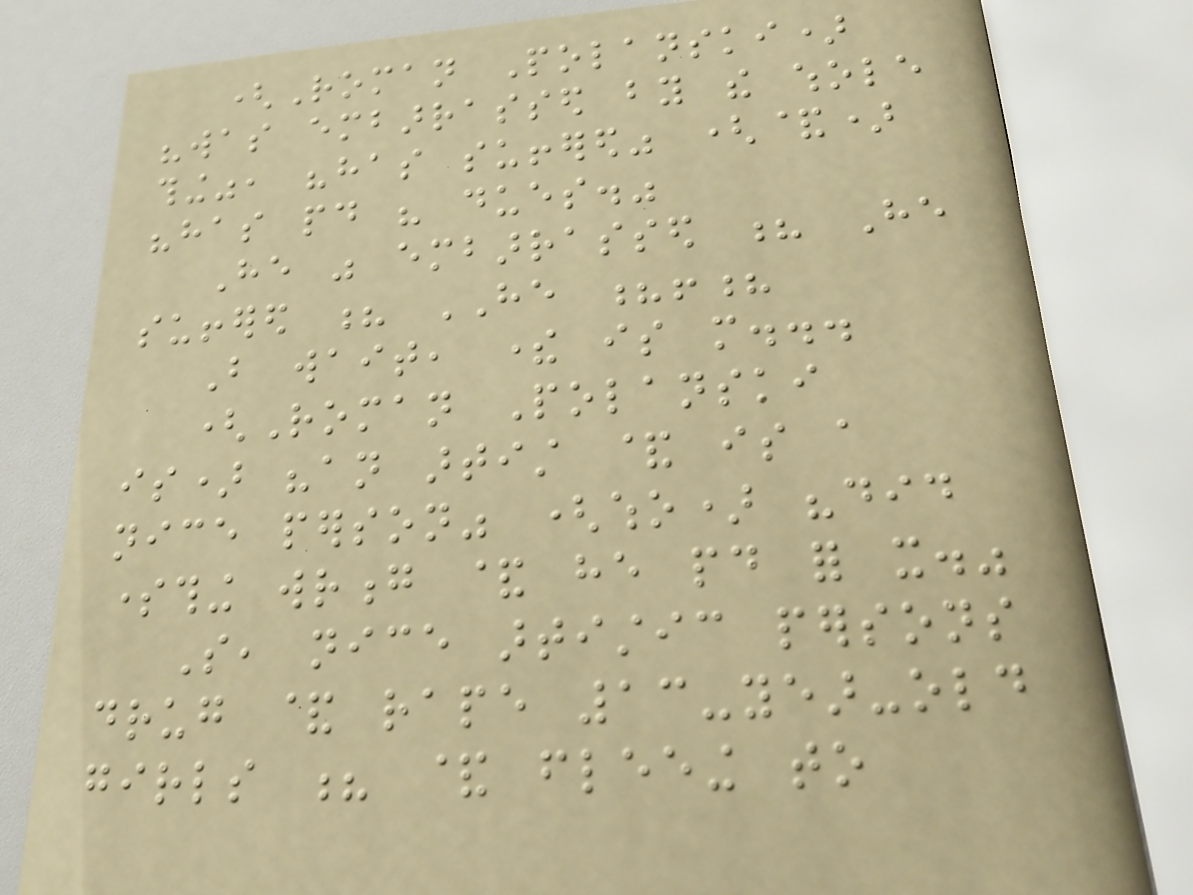(Roman Polanski)
"was embarrassed by the whole
thing", "has suffered" (&)
"has paid his dues."
He was embarrassed ? He
suffered ? HE ?!?
But wait, there is more...
(Roman Polanski
is) "an artist & is a
nice person" (who) "did
something wrong & he paid for it."
So, nice artistic persons
drug & rape 13-year-old
girls ? & fleeing to
